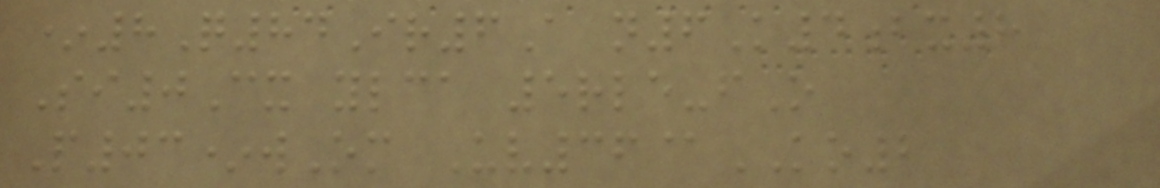*8Q84Ir6A n6K4bx8
Si0Cx ylca 5rle-fO
P03*wOm Uv36@KO2
